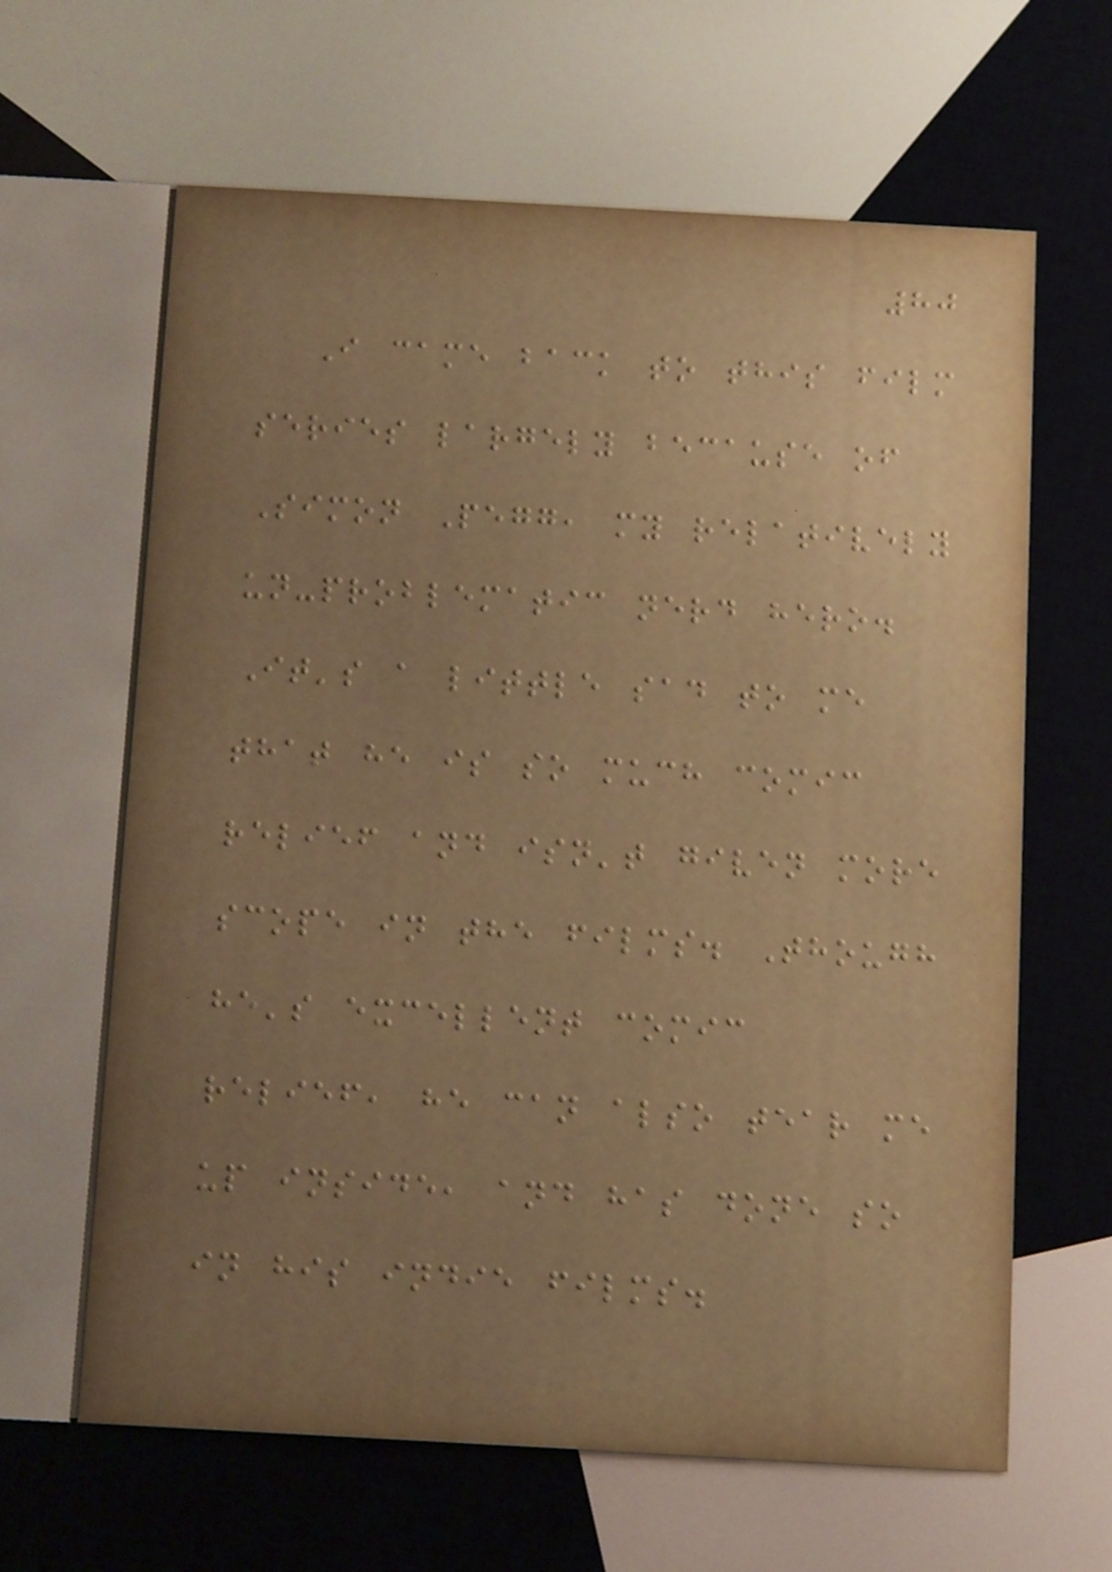80
I came back to this film
series largely because of
Simon Pegg, my relatively
un-problematic nerd hero.
It's a little sad to me
that he is so much comic
relief and isn't given more
scope in the films. Though
he's excellent comic
relief, he can also tear me
up inside, and has done so
in his indie films.
